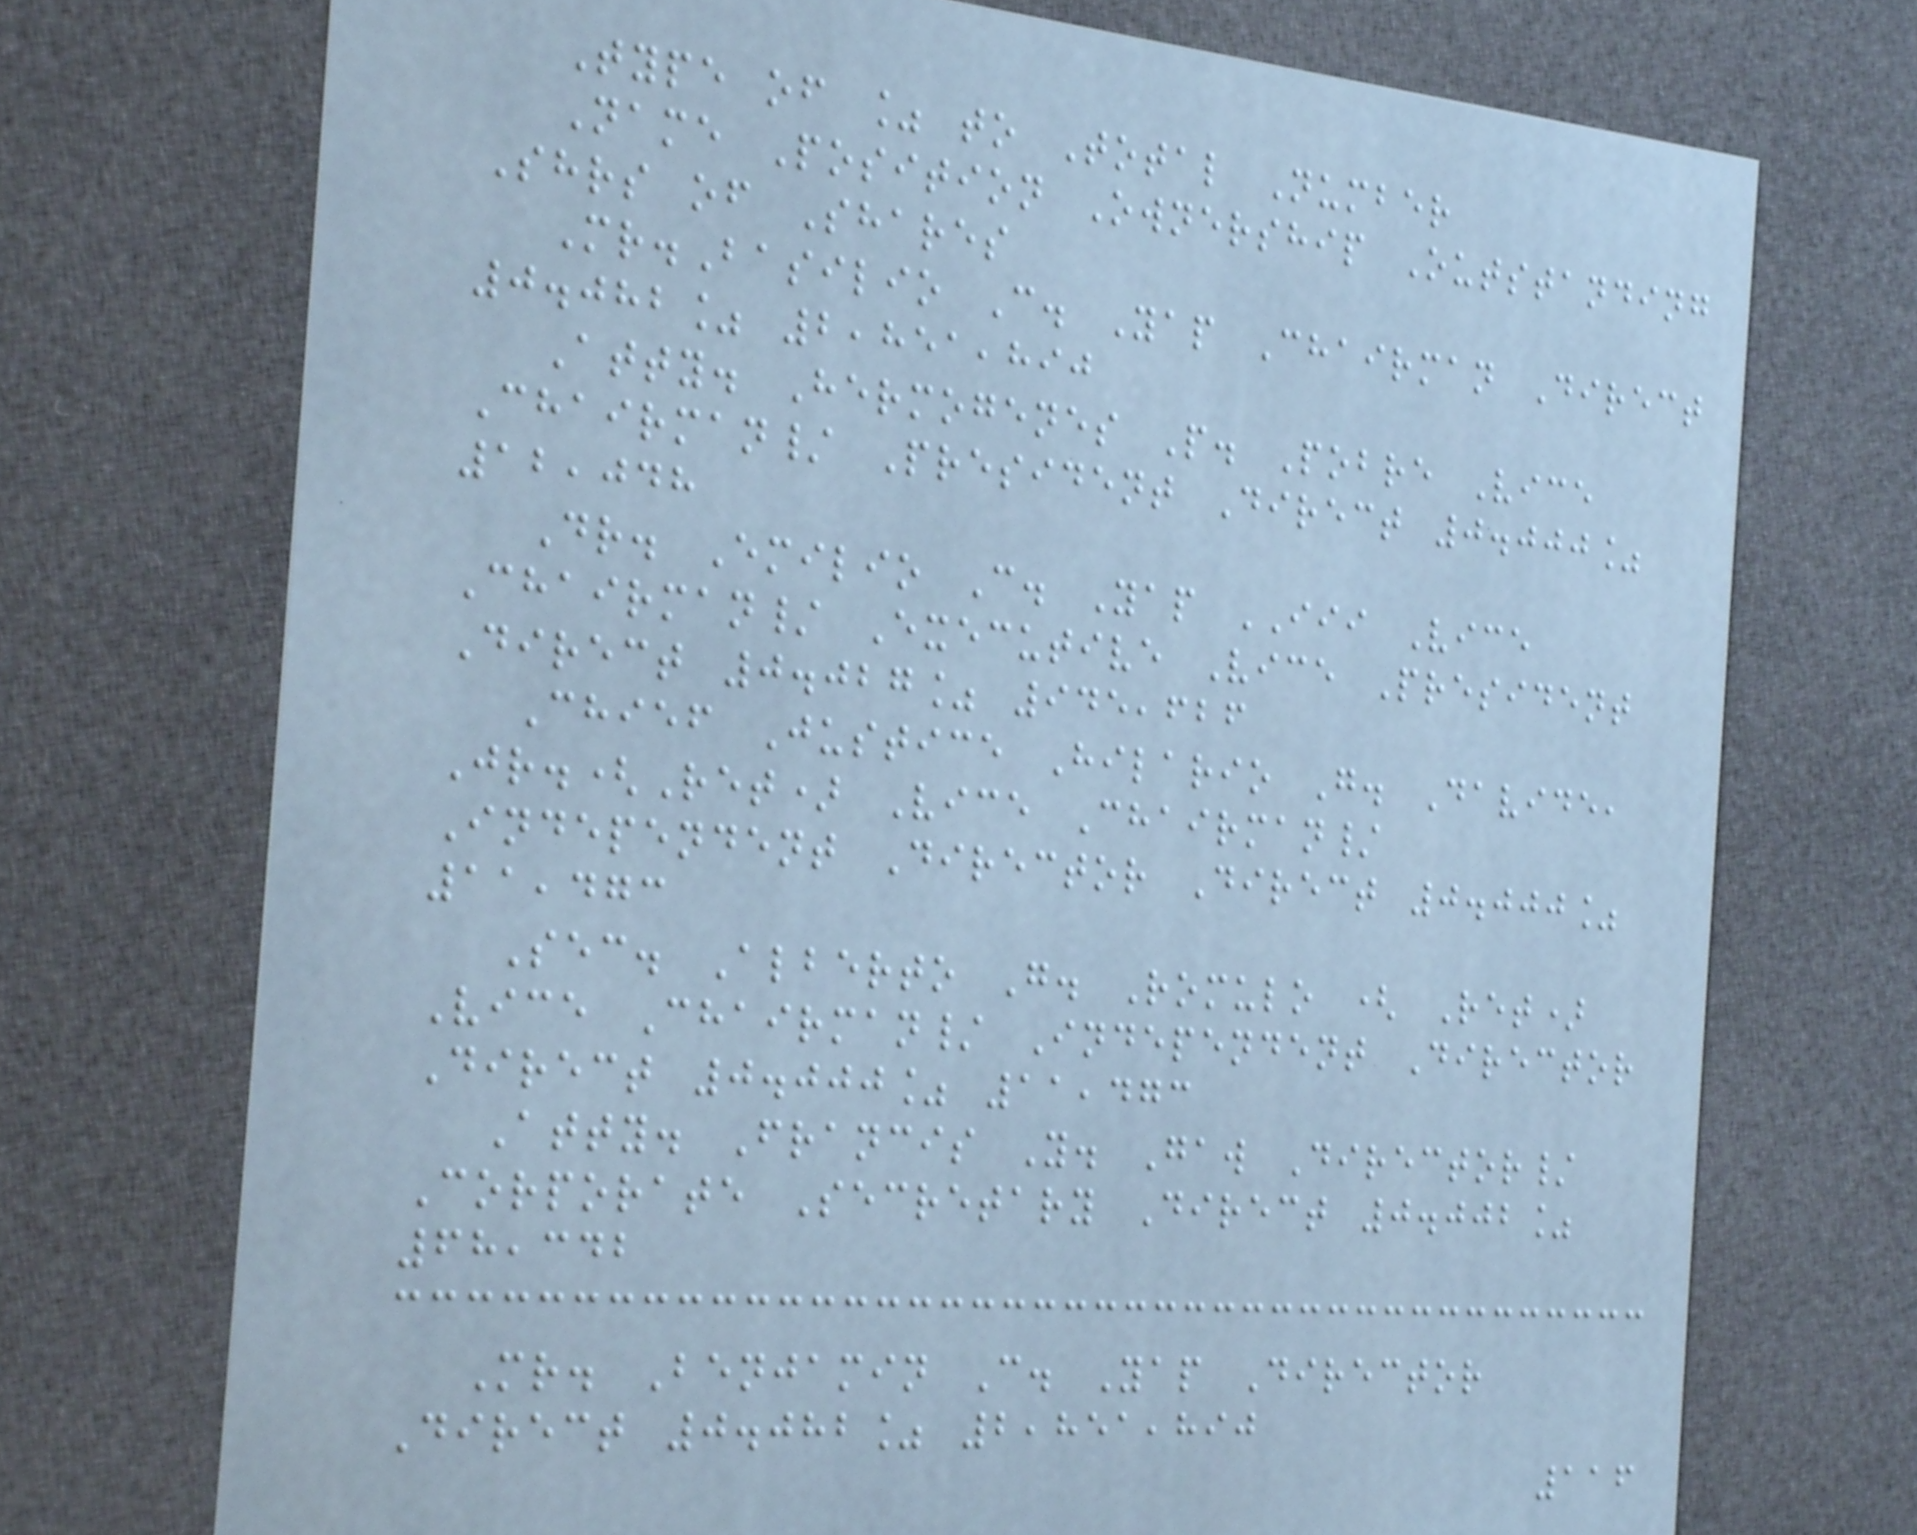Type of % to Total Number
Name Position Ownership Outstanding
Shrs of Shares
Mr.Basilio C. Yap Chairman Direct
0.082% 2,851,890
Atty. Hermogenes P. Pobre Vice
Chairman/ President Direct 0.000%
12,048
Dr. Emilio C. Yap III Vice
Chairman/ Executive Vice President
Direct 0.027% 945,626
Chief Justice Hilario G. Davide,
Jr.(Ret) Vice Chairman/
Independent Director Direct 0.000%
11,473
Sec. Alberto G. Romulo ( Ret)
Vice Chairman/ Independent Director
Direct 0.000% 11,473
Atty. Francis Y. Gaw Director/
Corporate Secretary Direct 0.002%
68,342
Mr. Benjamin C. Yap Director
Direct 0.082% 2,851,890
116
